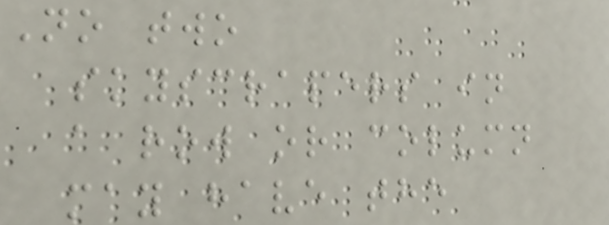No two
skyscrapers in
a row or column
may have the
